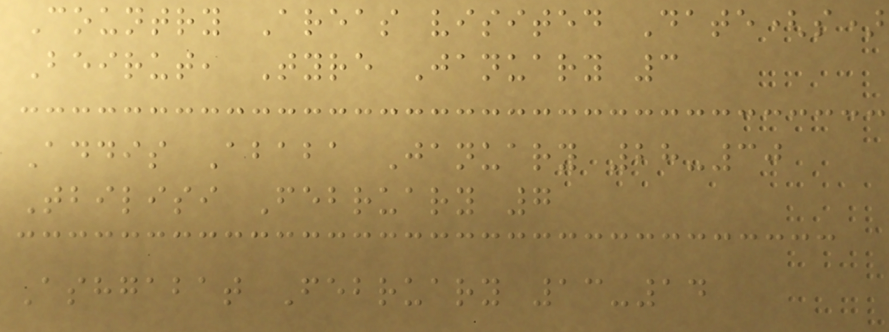Country Areas visited Date(s)
Beirut, Tyre January 3
Addis Ababa January 28-30
Tbilisi February 7
Ashgabat February 13-14
